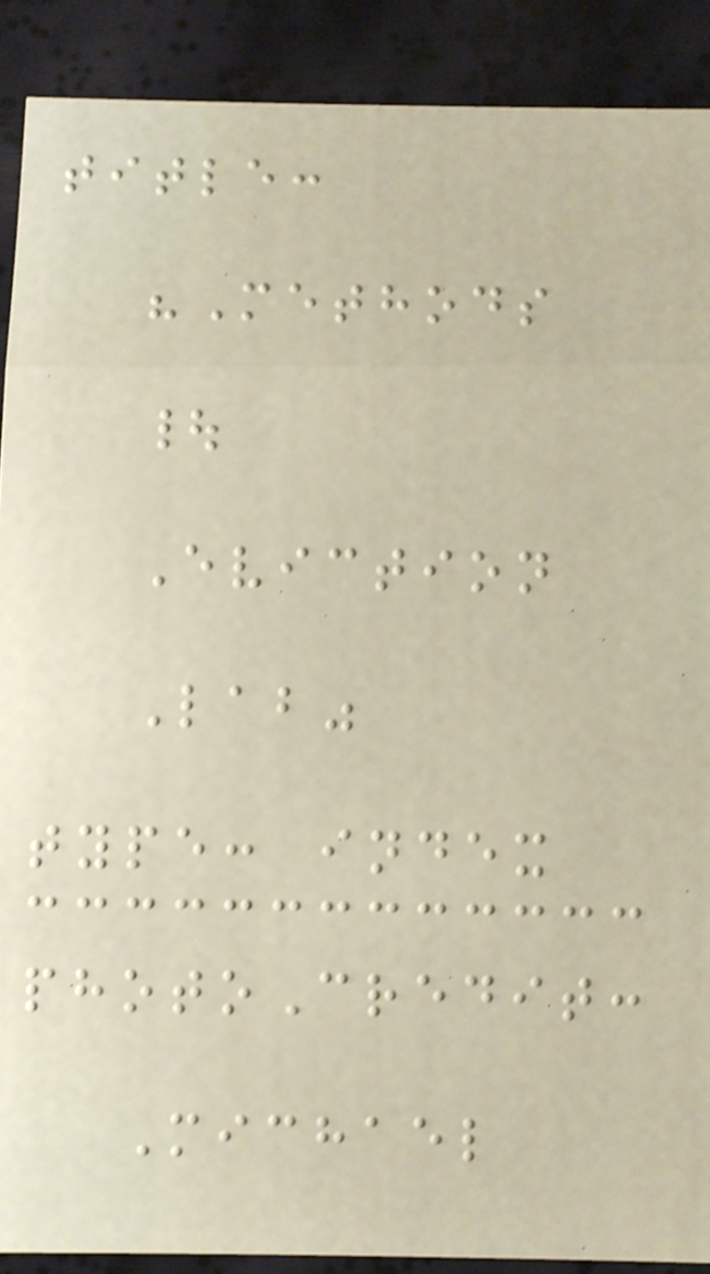title:
"Methods
|
Eviction
Lab"
type: index
photoCredit:
Michael
